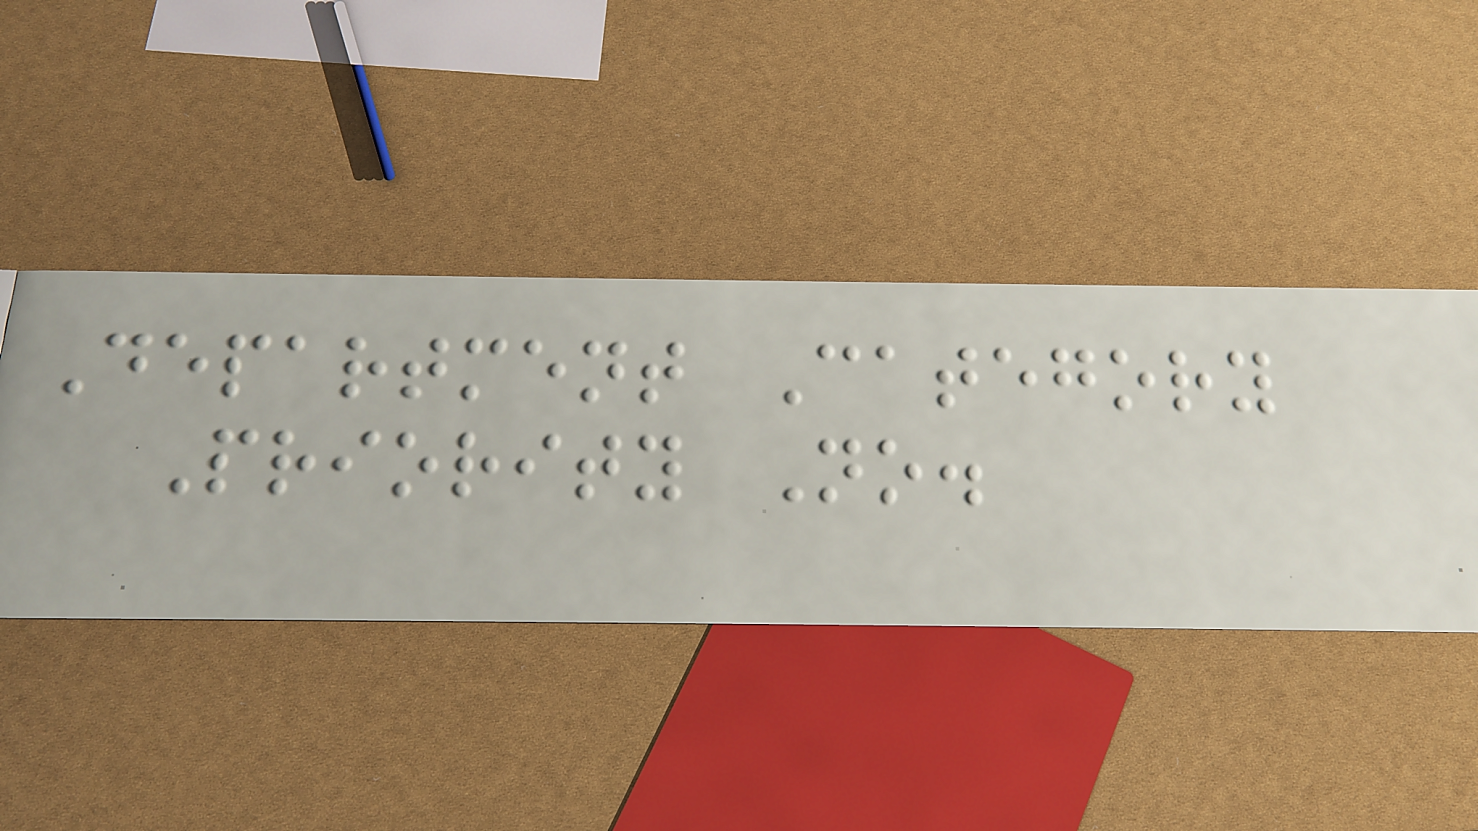Department Category
Priority No.
